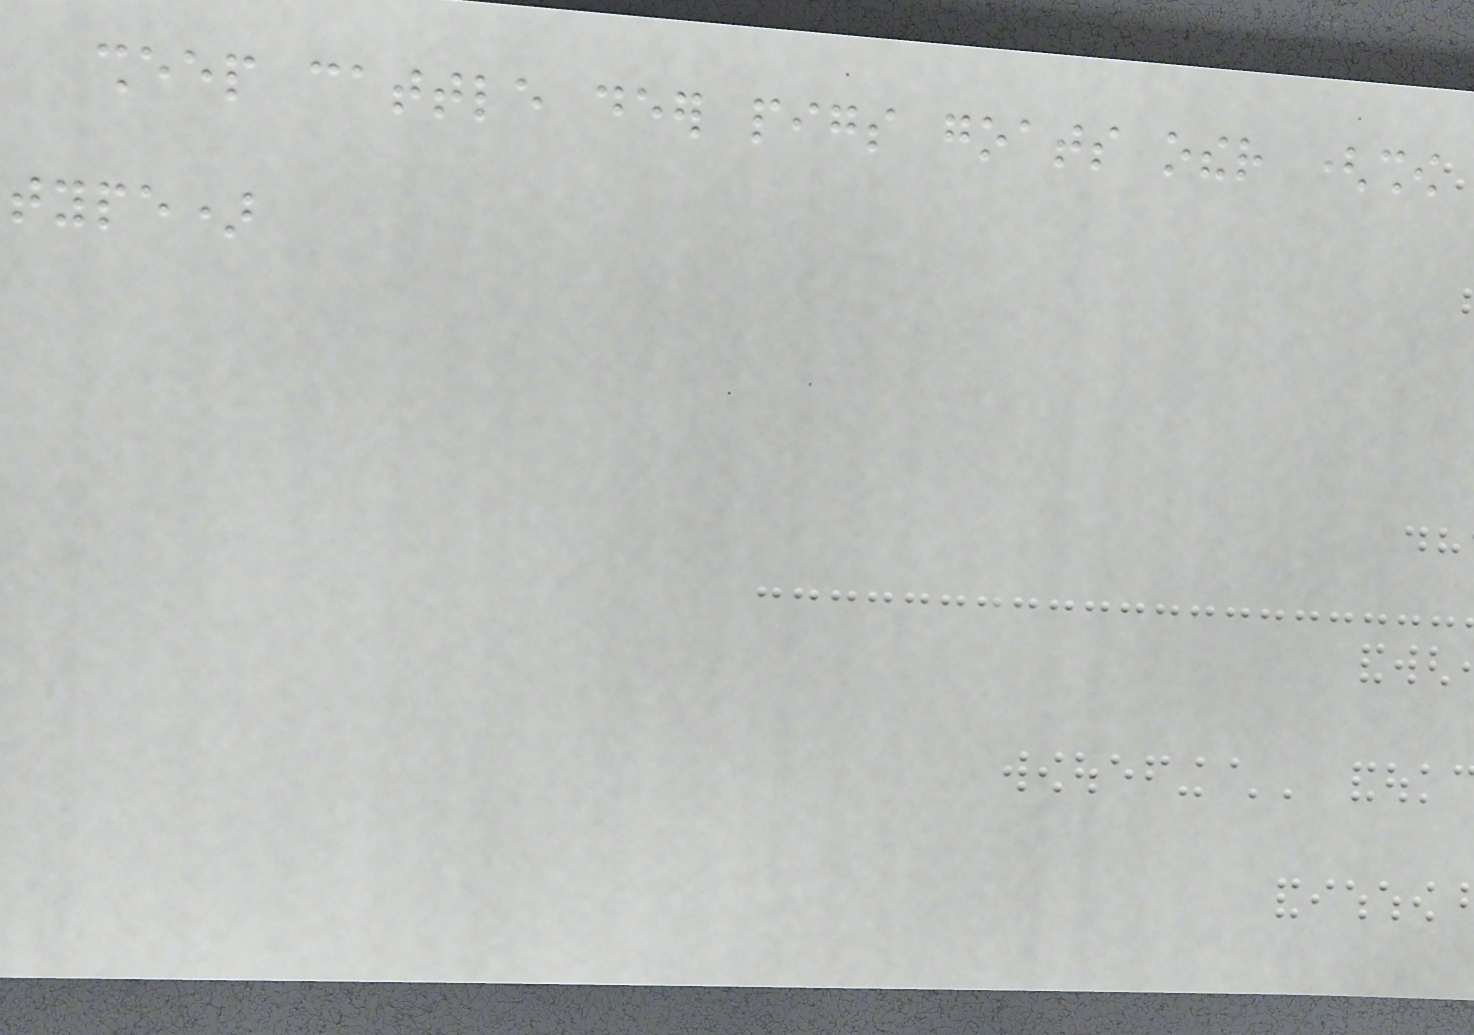sheep cattle deer pigs goats other (show
type)
